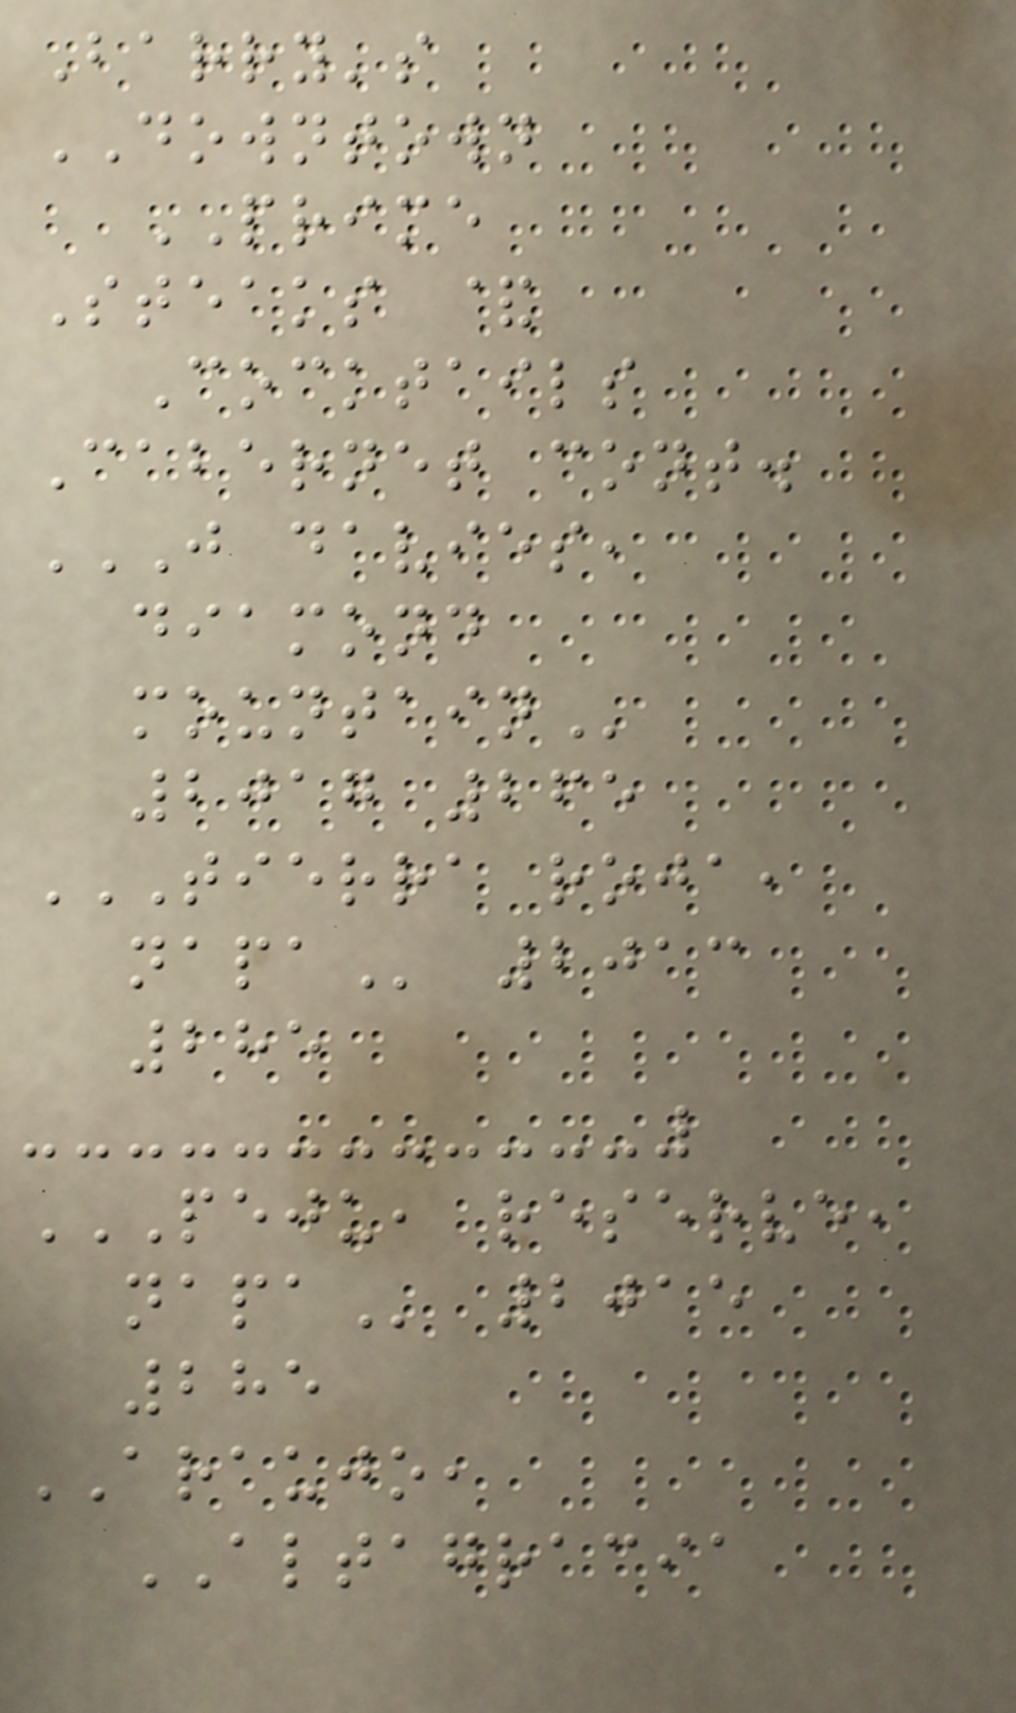Barry's
DOWNTOWN
PRIME
Steaks &
Cocktails
Cabernet cont.
J DAVIES,
DIAMOND
MOUNTAIN
2017 265
TIERRA ROJA,
NAPA 2013
285
PEJU, RESERVE,
NAPA 2015
285
ARAUJO,
ALTAGRACIA
